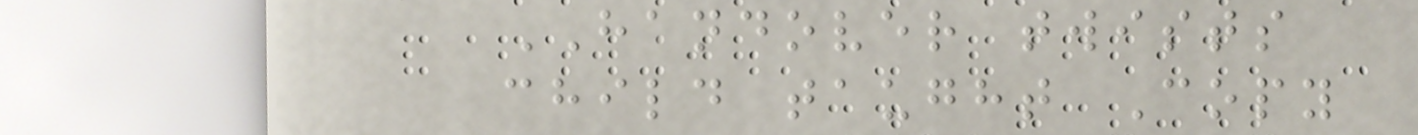HANDOVER twists
child taught Copy
